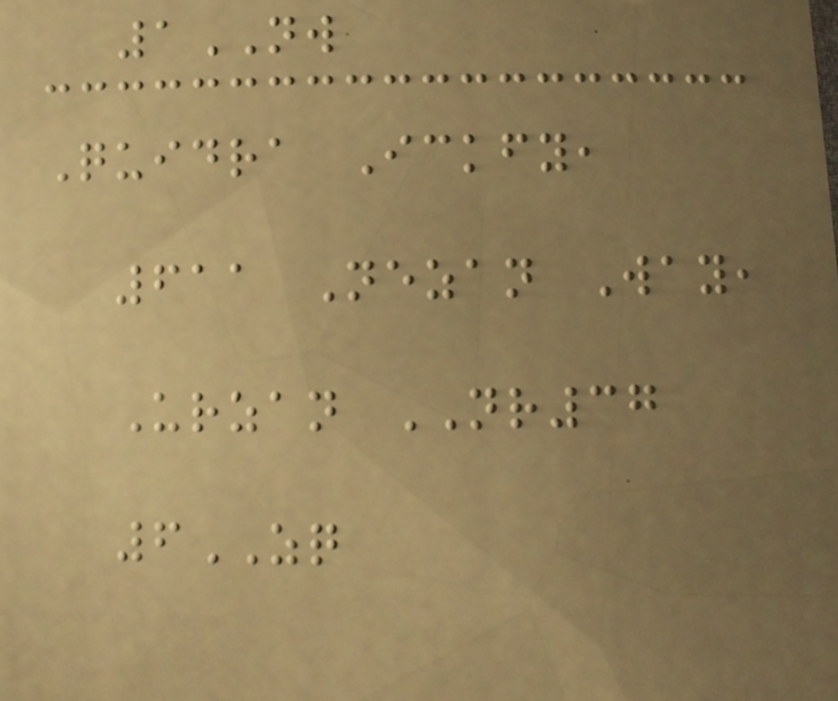1NW
Quidra Ickfy,
611 Nezan Way,
Urzan NR37
6ZQ
